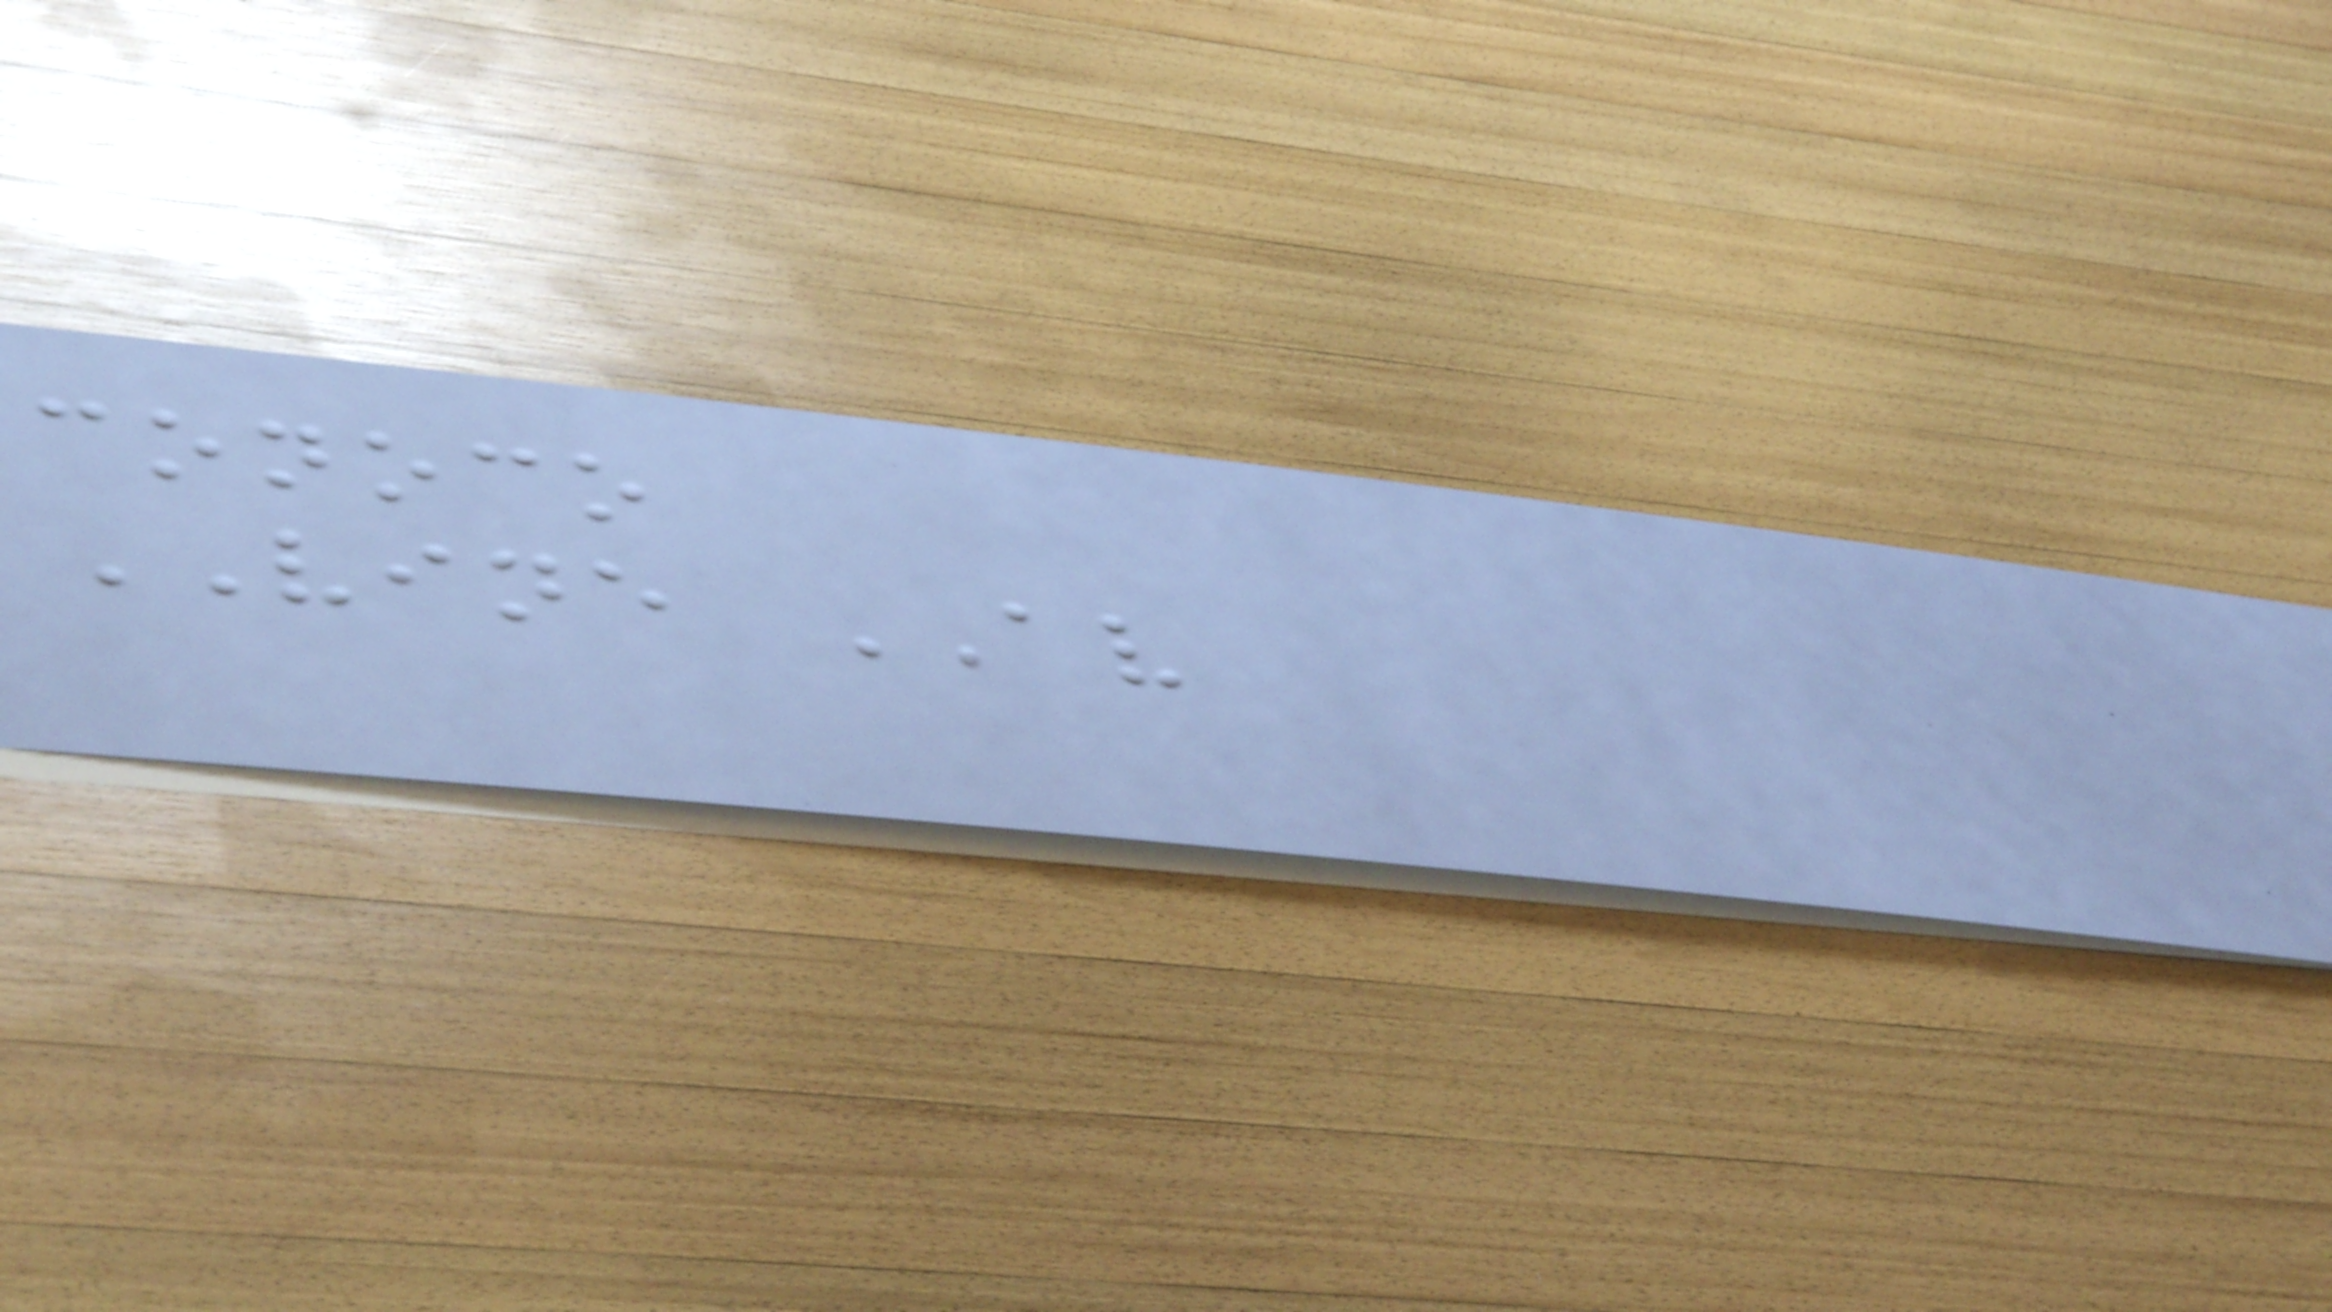conoco
VINE AV
